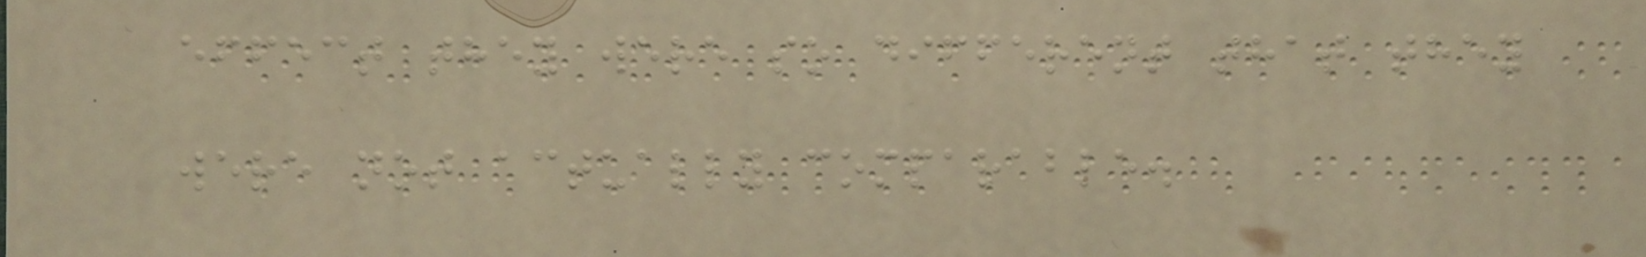effect they were so different that they
were not actually comparable.
